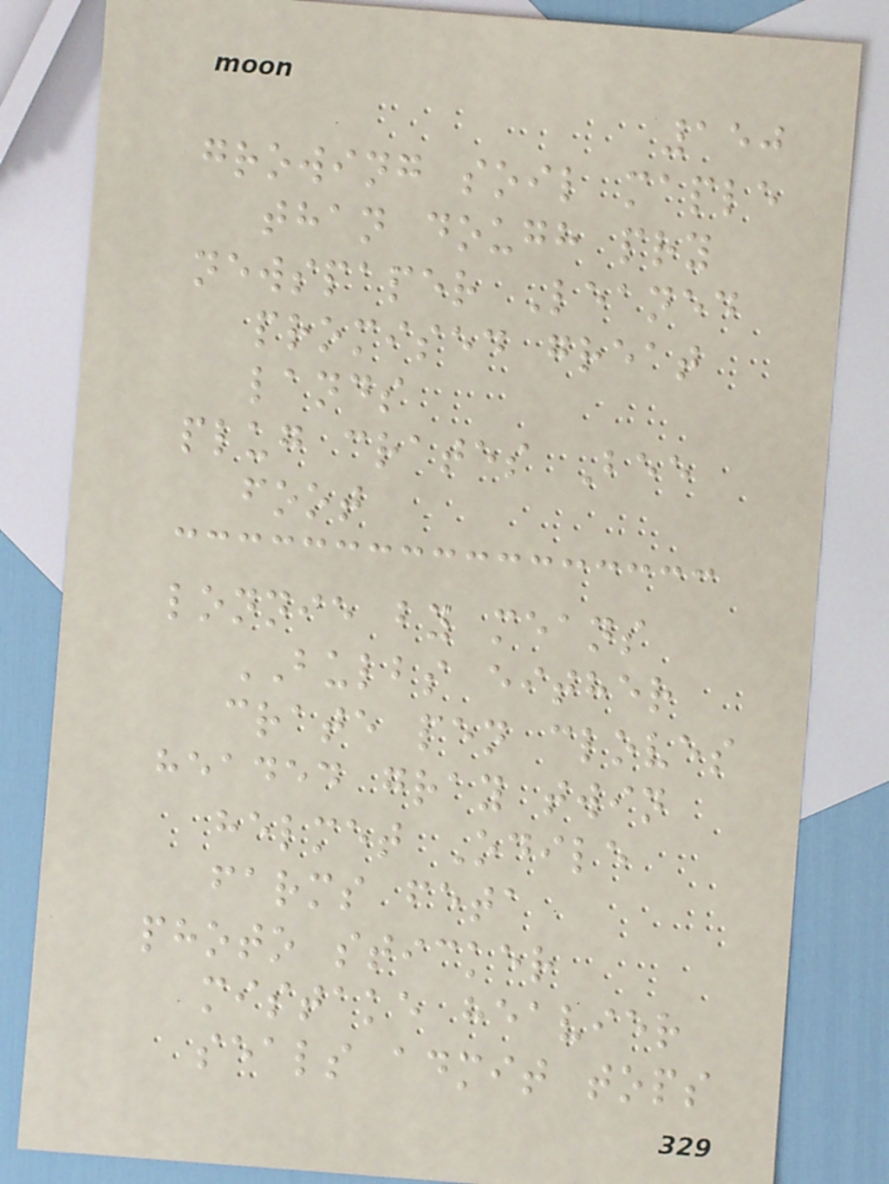150
growing soil maple
than dough pry
newspaper Leaned
promised great
lands
plug crates Bee
foot
lonnie by means
BULBS either
crate pen cloves
headed gray twin
helmet Odile
farms feta
photo sticker
mistake heavier
seals admit tops
